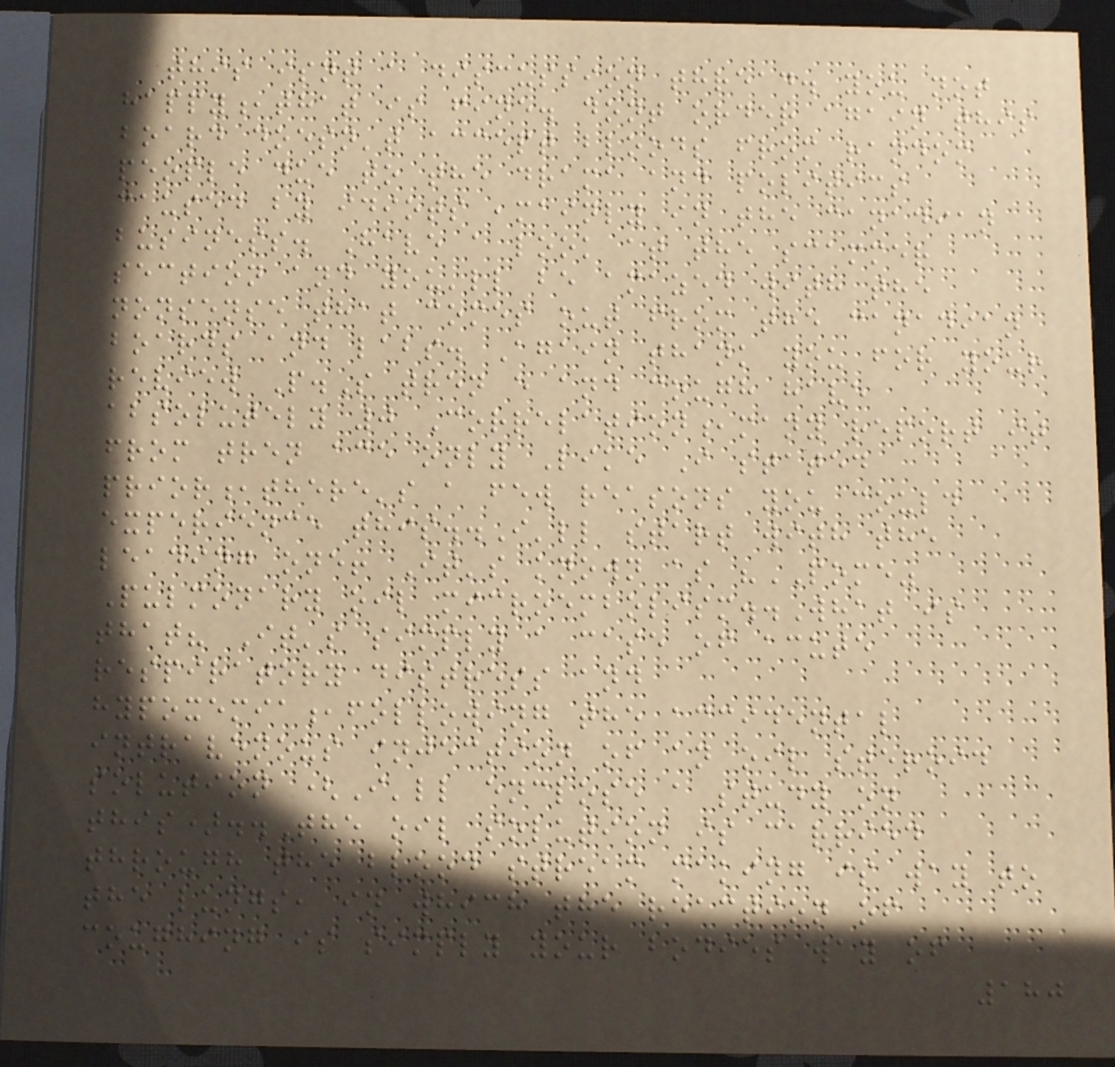this isnt a discussion thread. you not
happy,that is fine. dont order again this
board doesn't accept bloods from random
people due to the drama and politics
caused by idiots ,mainly in the canadian
business. Have a look at the scammer
section and you'll be amazed with the
nonsense that comes out from the canadian
boards and labs. Again thank you for your
review P.S tren e and cough have
absolutely 0 Correlation,many report it
from tren ace only Like I stated
prior,there's a few reasons you could
experience this..I'll start with the
leading one! It's known as "POME"
Pulmonary oil microembolism..What is
that? It's simply a case of acute
respiratory distress and
hypoxemia,following the accidental
intravenous injection of an oil steroid
solution (I'll enclose a study on
this)..The oil solution is carried
through the blood stream making is way to
the lungs, in which the reaction of
coughing is simply your bodies way of
180
